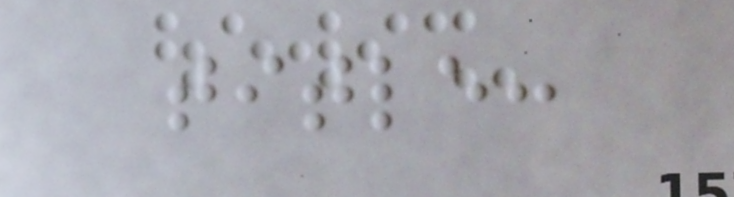title:
